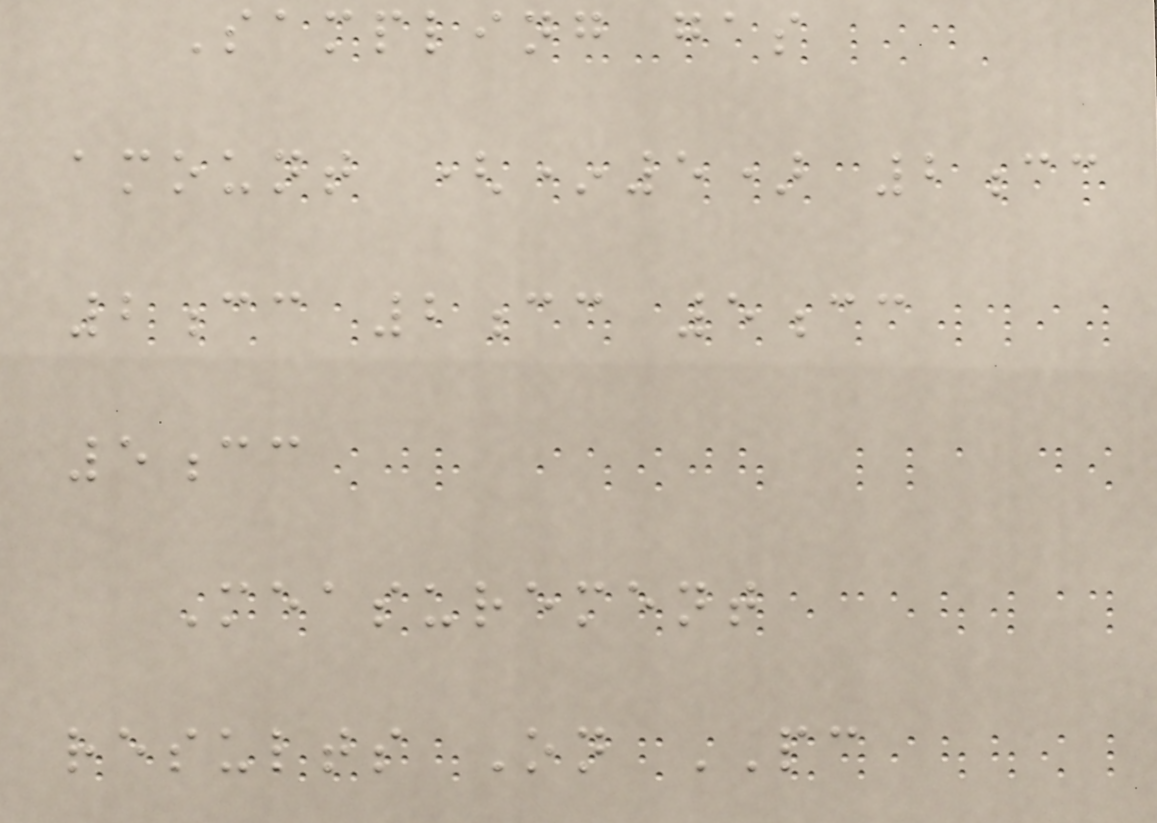Sampling gas
amount (*5) 2cc
2cc 2cc 5cc
5cc
Measurement
results On PC
